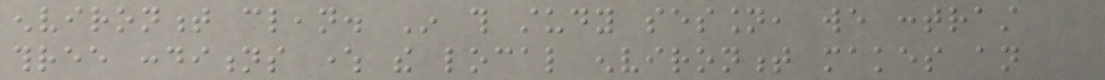environment clean. In this study session, we contrast
three conditions where the local environment makes an
